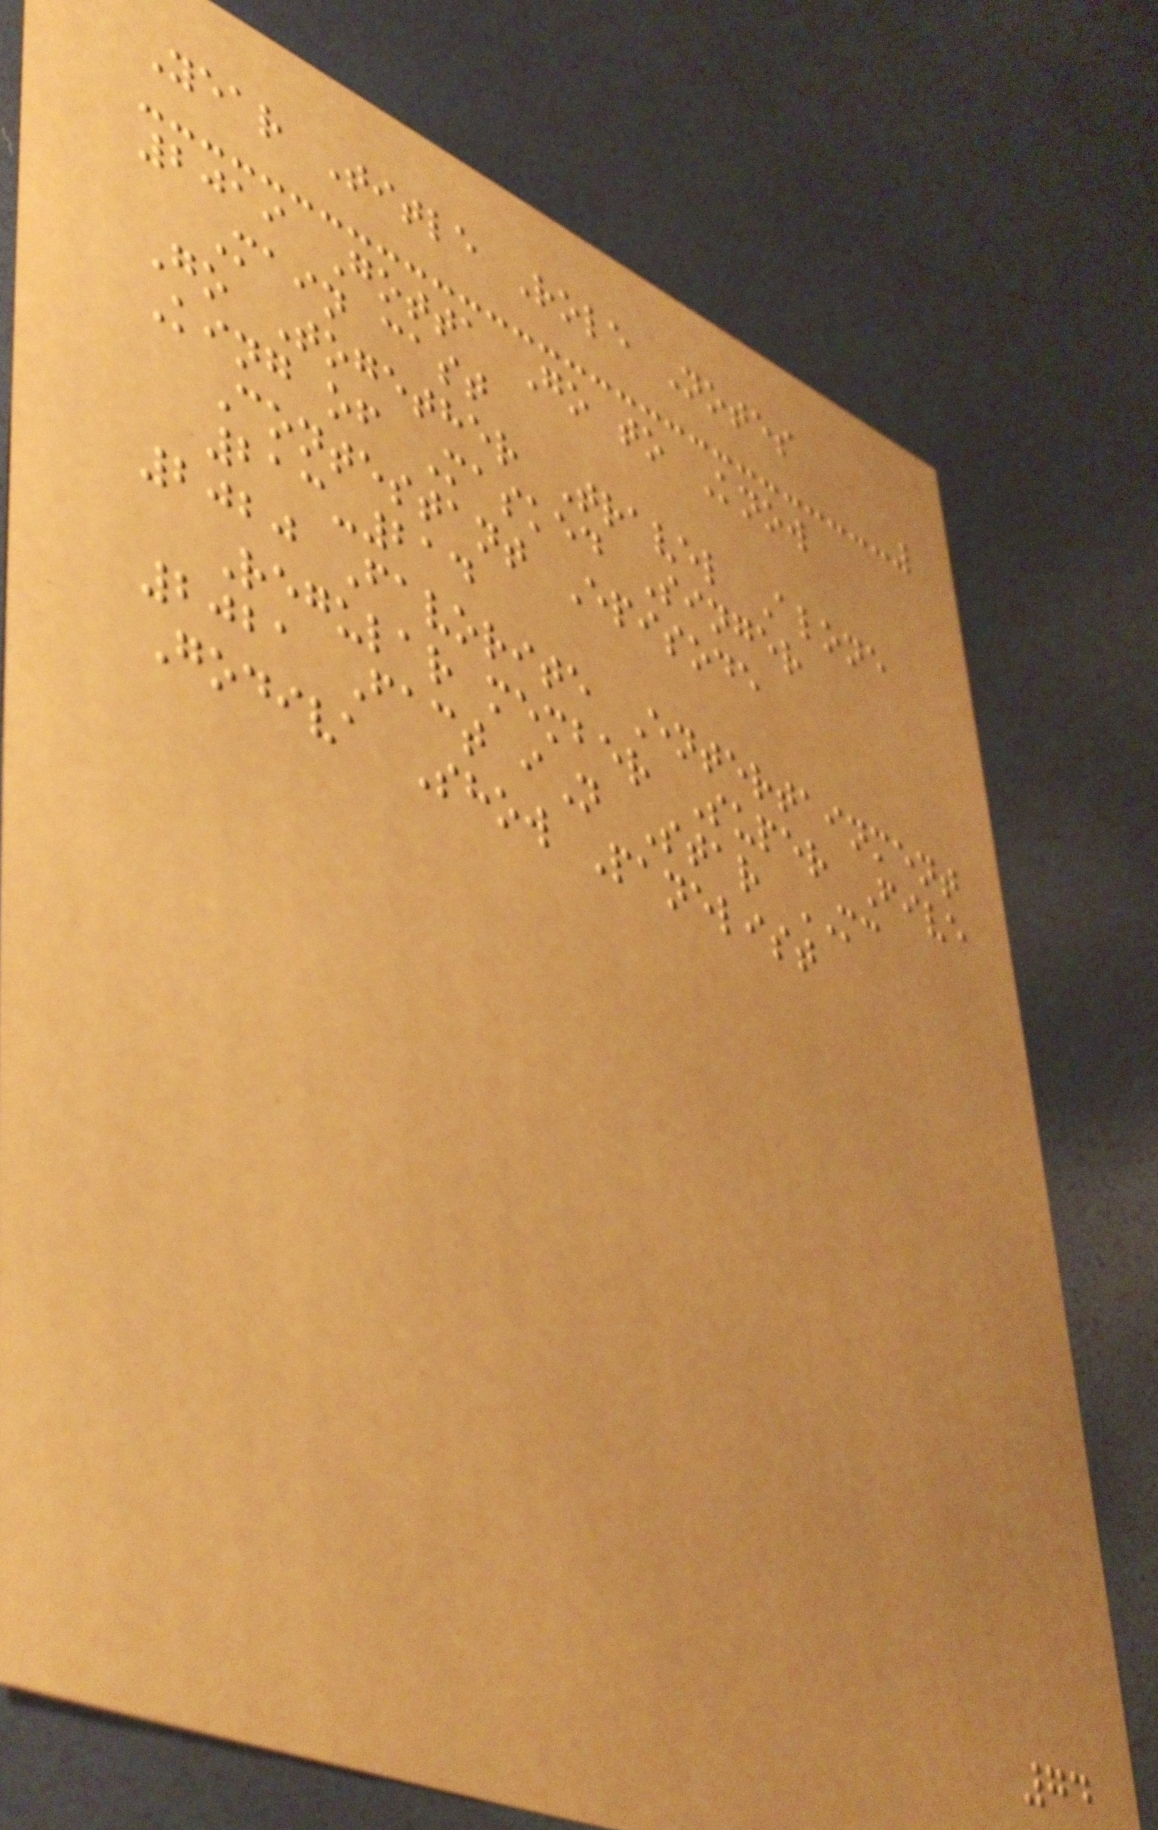Year Title Role Notes
2019 Gotta Go to Know
Main cast
Go Together Travel Alone
King of Masked Singer
Contestant Episode
213-214
2020 Favorite Entertainment
Regular member Super Five
2021 Fact iN Star MC
Godiva Show Panelist
74
